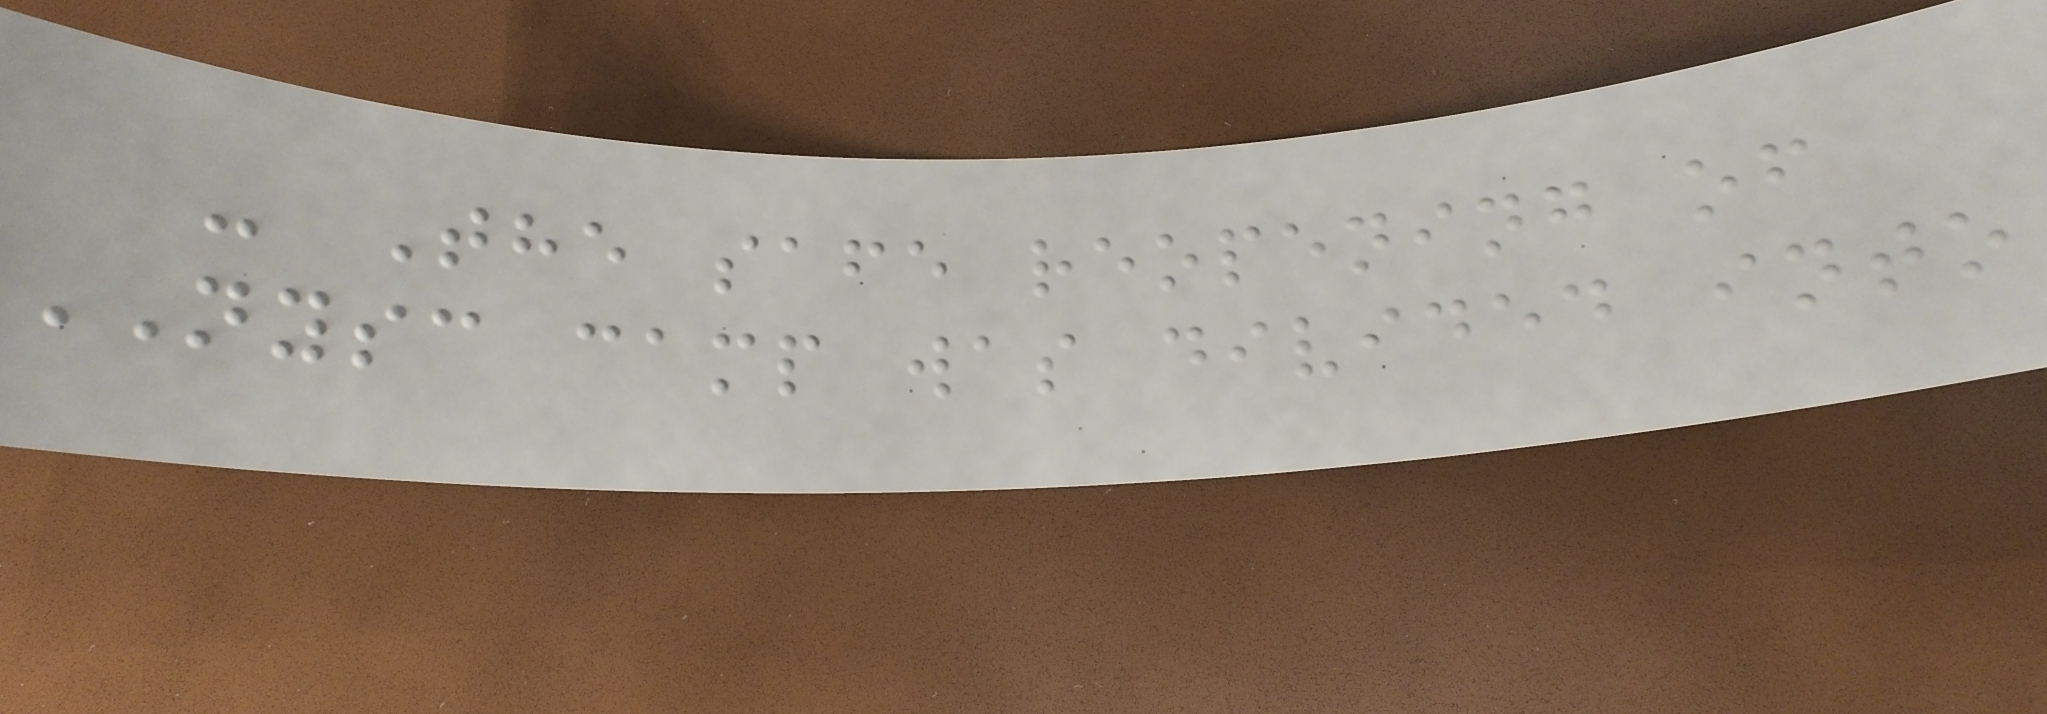- The safe reopening of
NYSC camp was divided into
